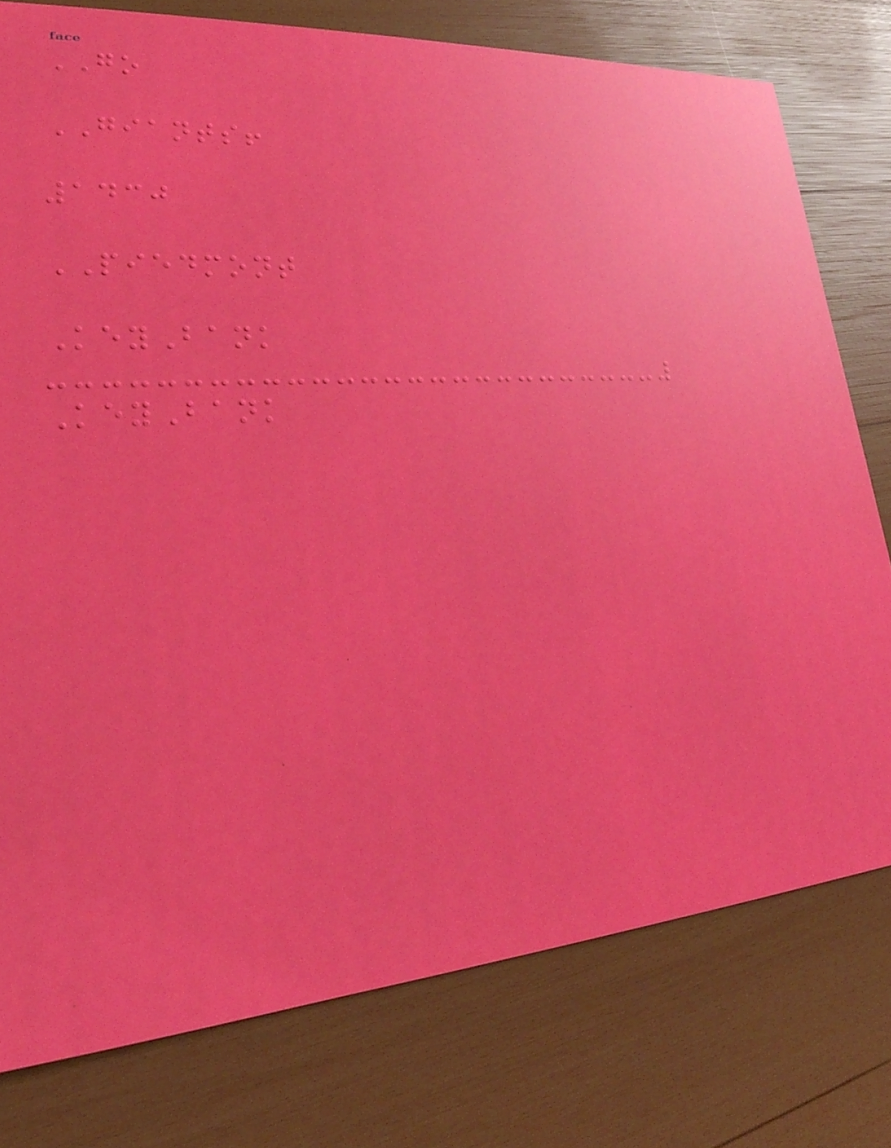GO
GIANTS!
1430
PIEDMONT
KeyBank
KeyBank
